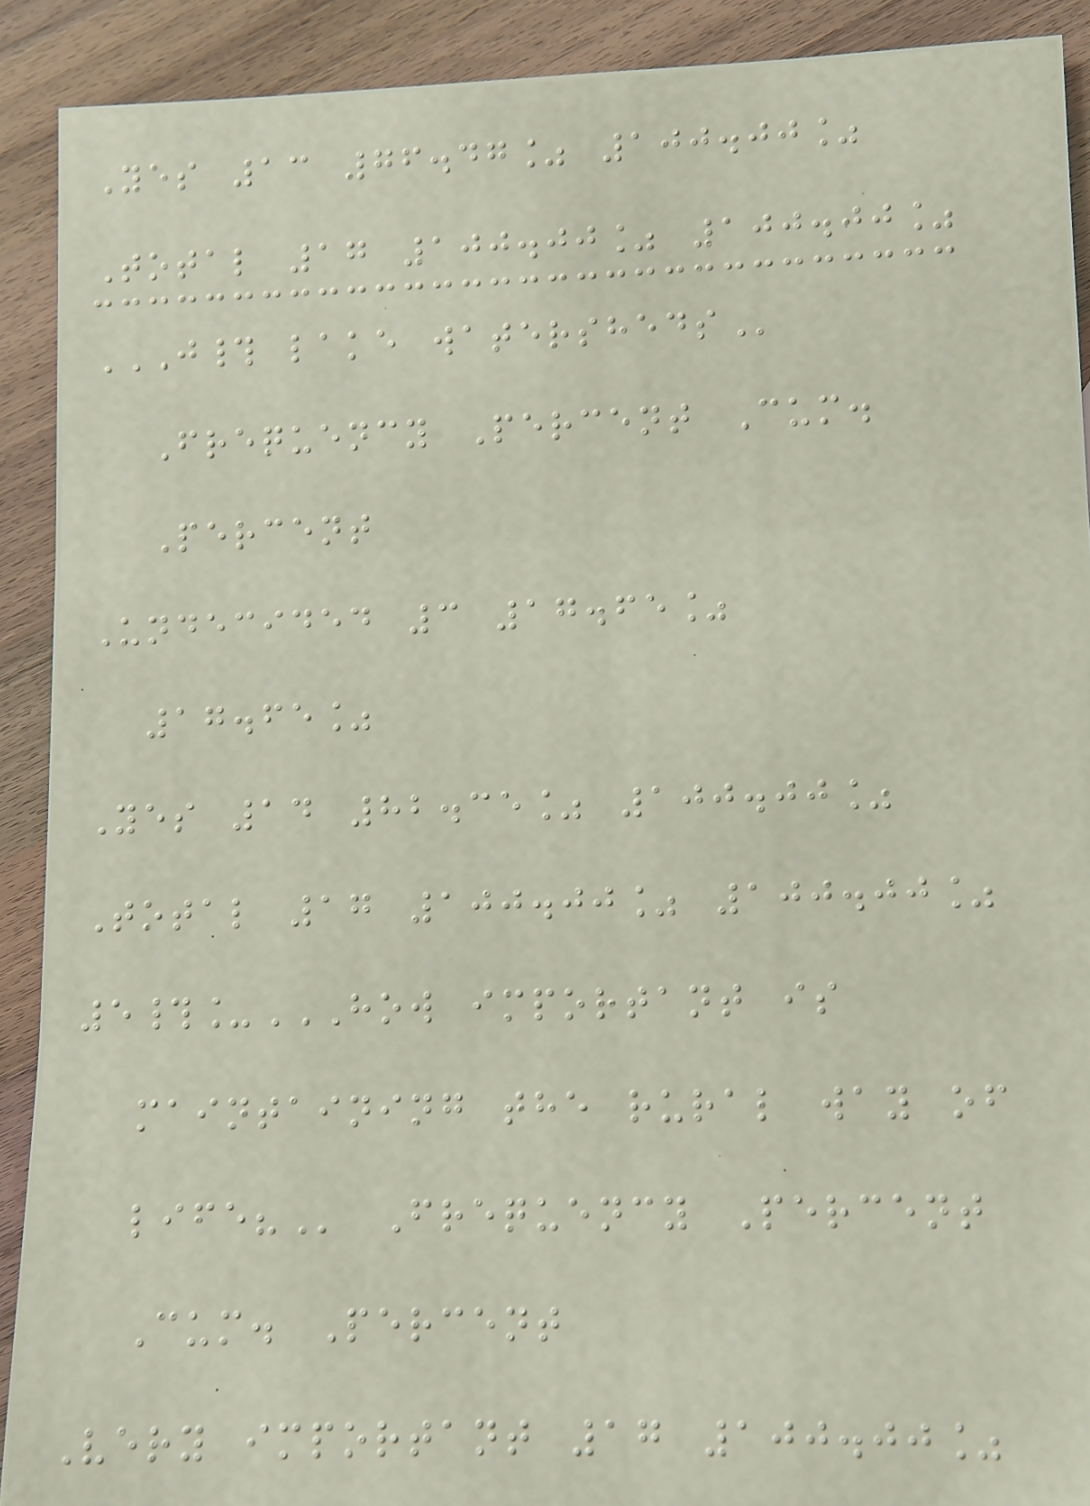Yes 13 76.47% 100.00%
Total 17 100.00% 100.00%
J# LAKE WATERSHEDS
Frequency Percent Cum.
Percent
Undecided 3 17.65%
17.65%
Yes 14 82.35% 100.00%
Total 17 100.00% 100.00%
5#_HOW IMPORTANT IS
MAINTAINING THE RURAL WAY OF
LIFE? Frequency Percent
Cum. Percent
Very important 17 100.00%
